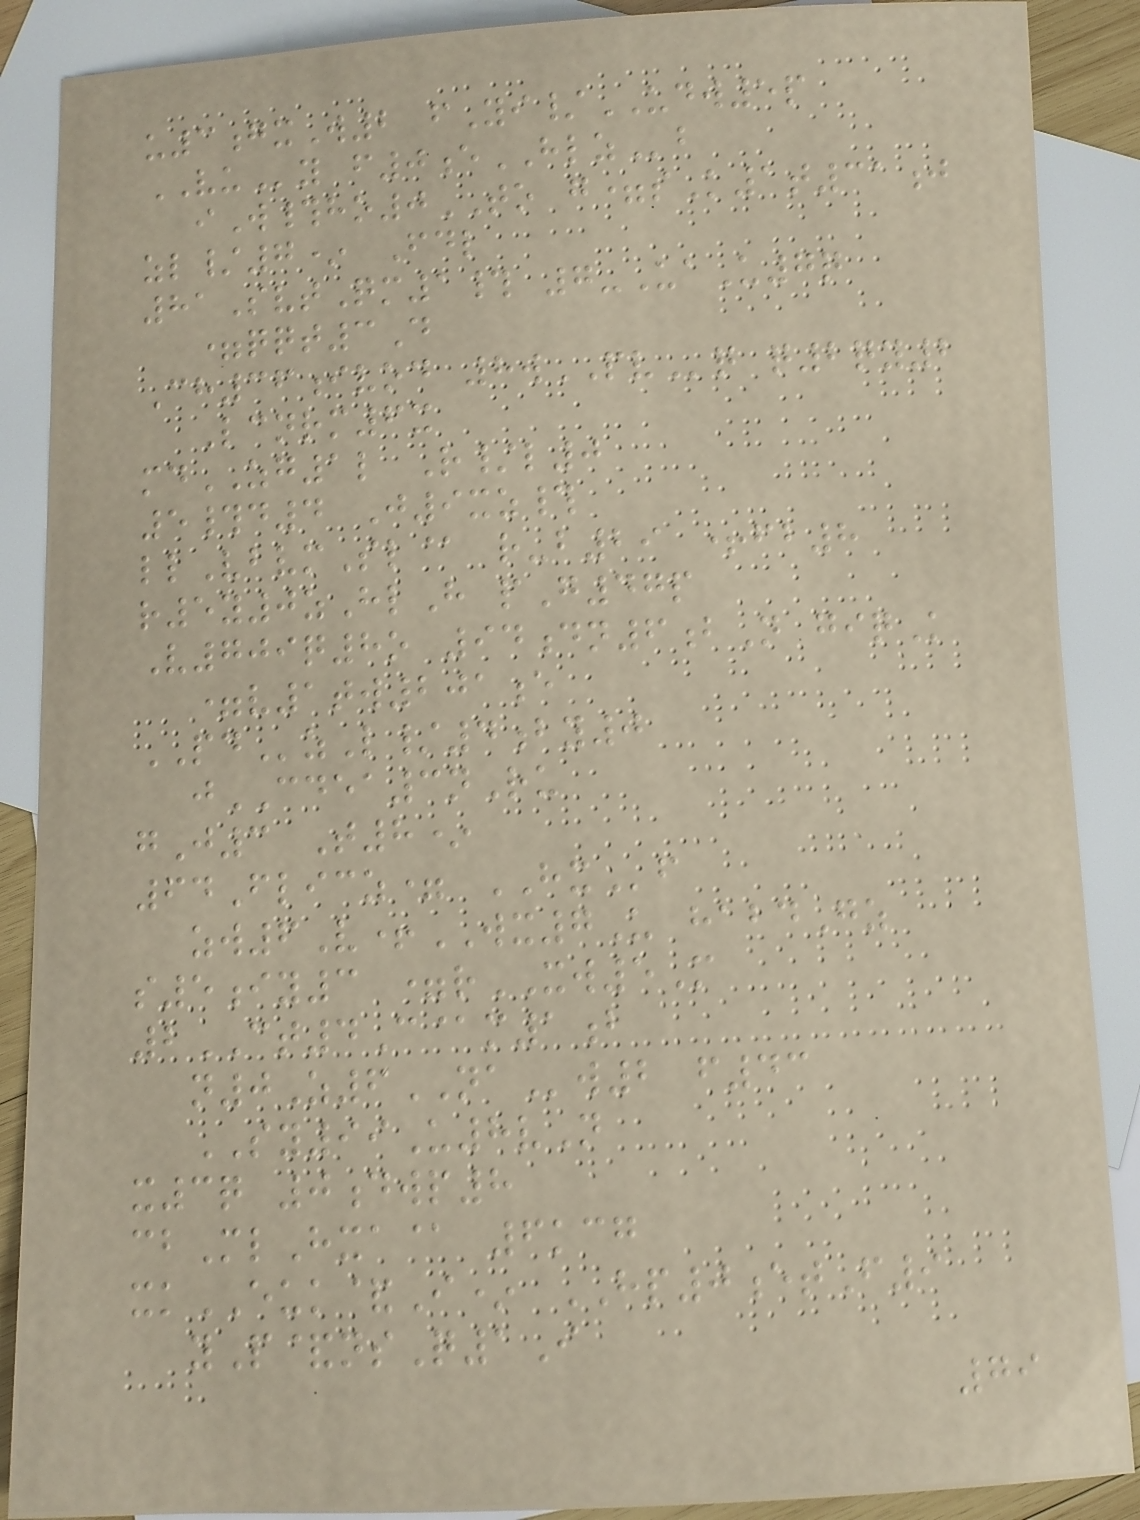u3gxW2 fYi/UDW5p
VUy f0eHLZb
iW#ho0TO g=sK1t31j
zl/7* Fdl
81SvtQm1# 7-UaU7q
=qqt3D
Ch36ivod 8wPVq q2qy2
Lcnrm6x
mdZG1l R/l0
5#d4 J9xz#
llVbvmSl@ r-b29 +fb8
r5y0zHlH pG47p
V709q8o 94dn6bN giqK
=v1tw201e
PDzL/4by0
jCDEA3nRu
gJ3 T8*
64Flicz= HXf
zw6V+WX7U habdGz
s5iy3 =rXW5M
2CT4C@m1b
n0Z6NAw2 f43
SY99U8vN
x3q 0dwp8
cbMlHxa@ 6kcg
xkEUK&I* HP0etF9
yP&nsQ1I
79
